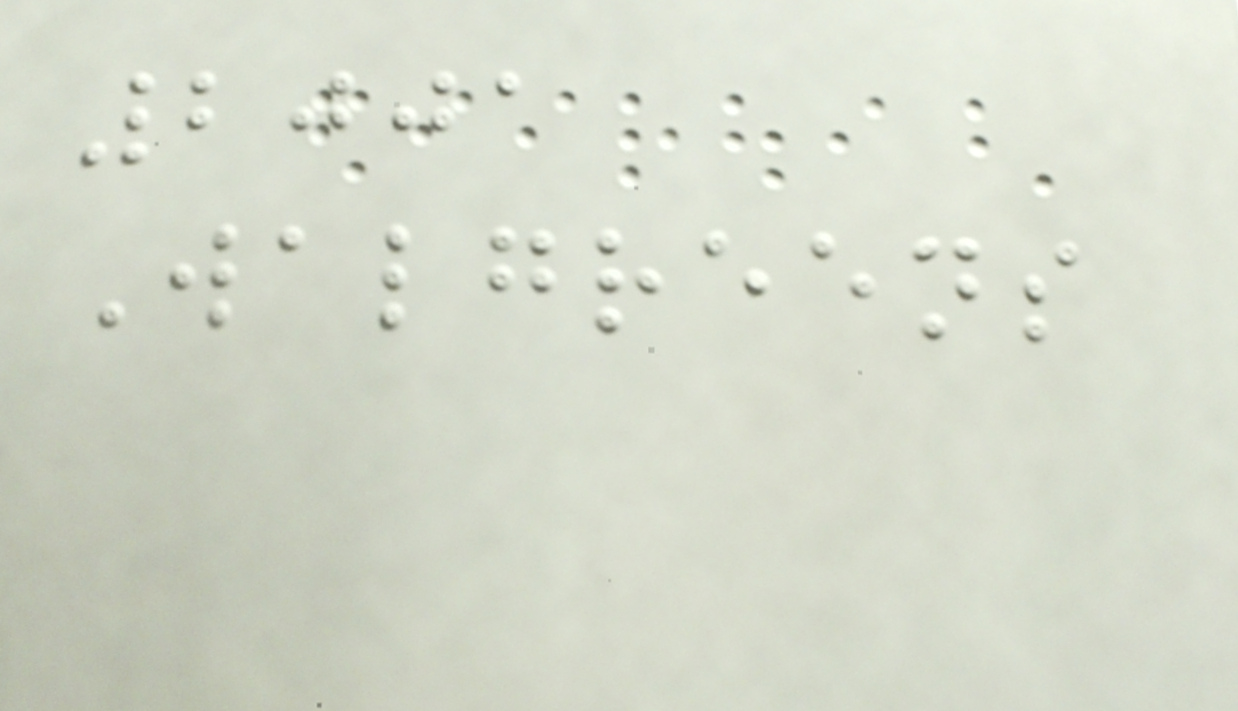2001
Walgreens
